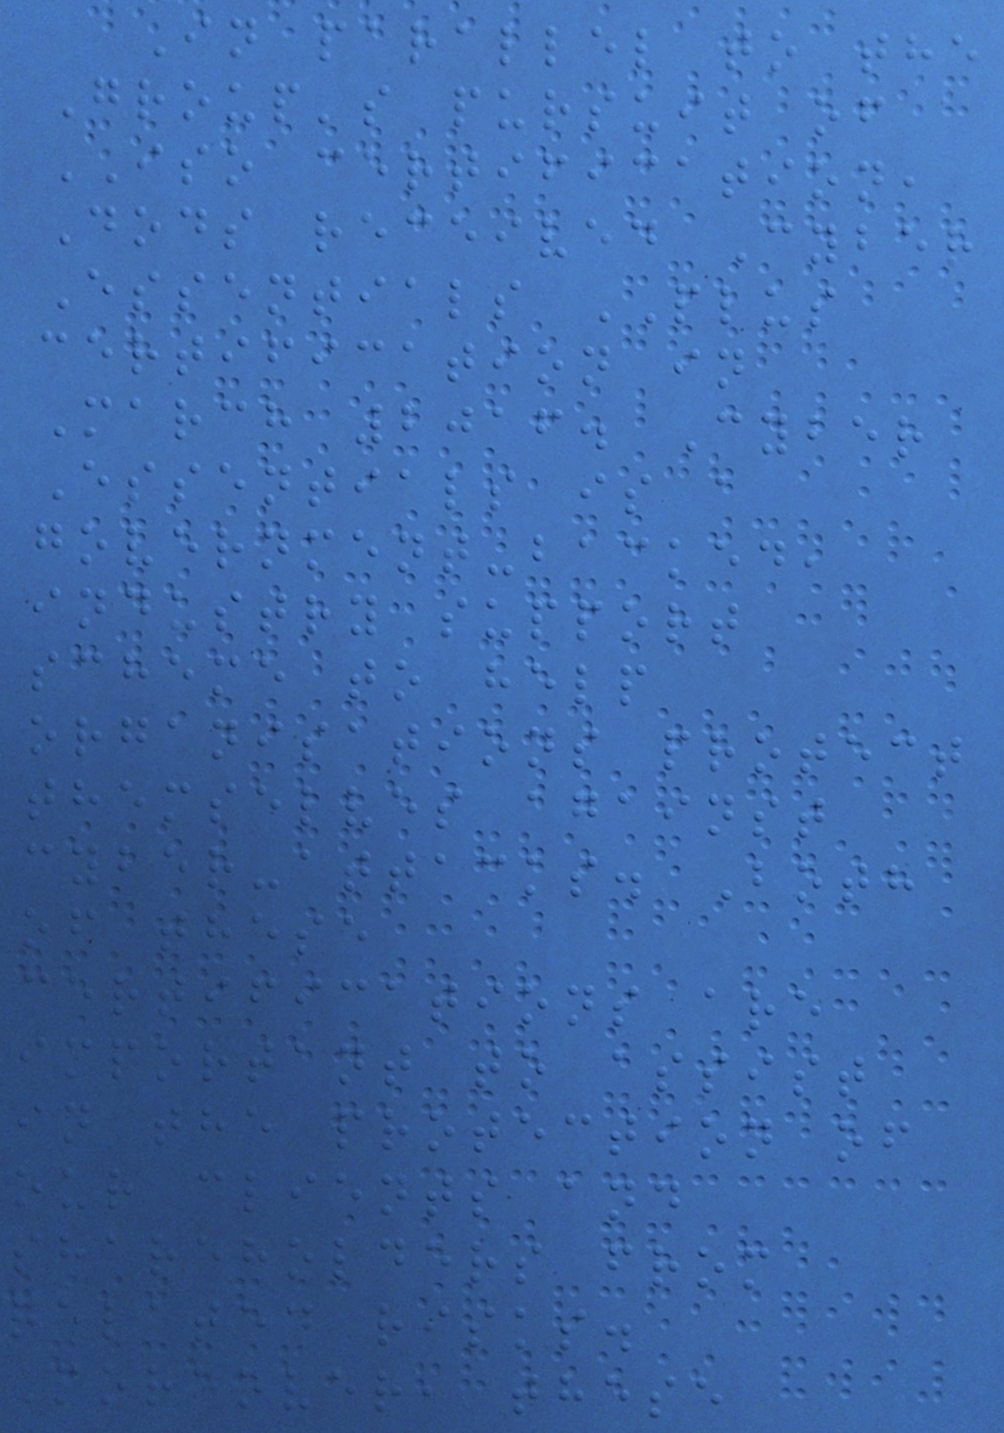In parallel to the
Group's pursuit of
ISO certification,
Dods received Cyber
Essentials PLUS
certification in
March 2016. Cyber
Essentials is a
government-backed,
industry support
scheme to help
organisations protect
themselves against
cyber-attacks. Both
of these
certifications are
important to assist
in the protection of
our clients and
shareholders from
related risks.
Moreover, these
